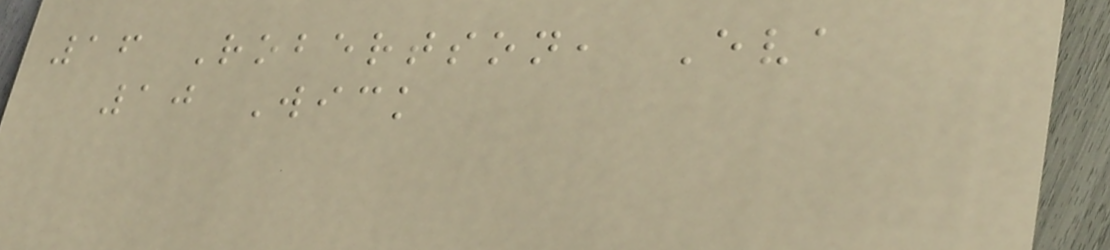16 Robertson, Eva
10 Wick
